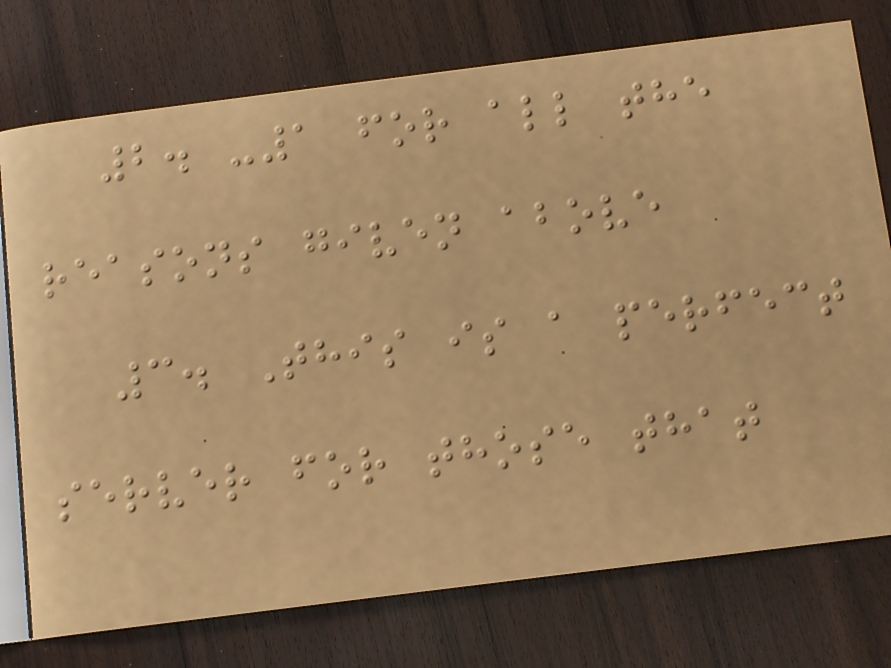2. -1 for all the
reasons given above
3. This is a perfect
server for those that
